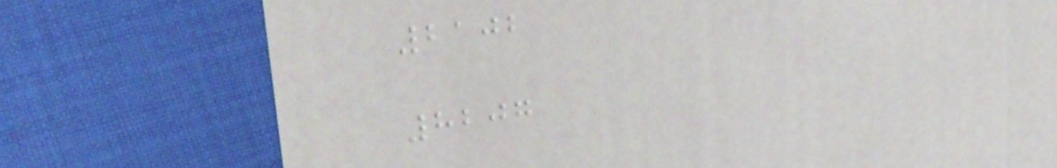2102
8207
